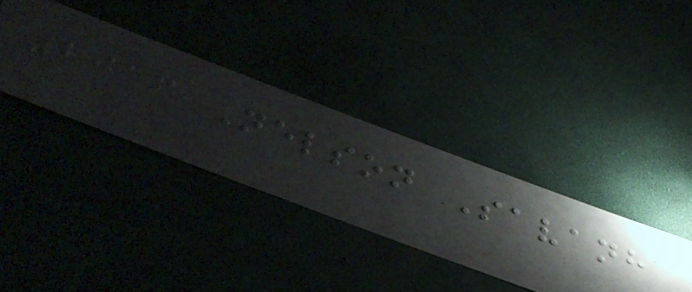2016 Nelson Savanh
